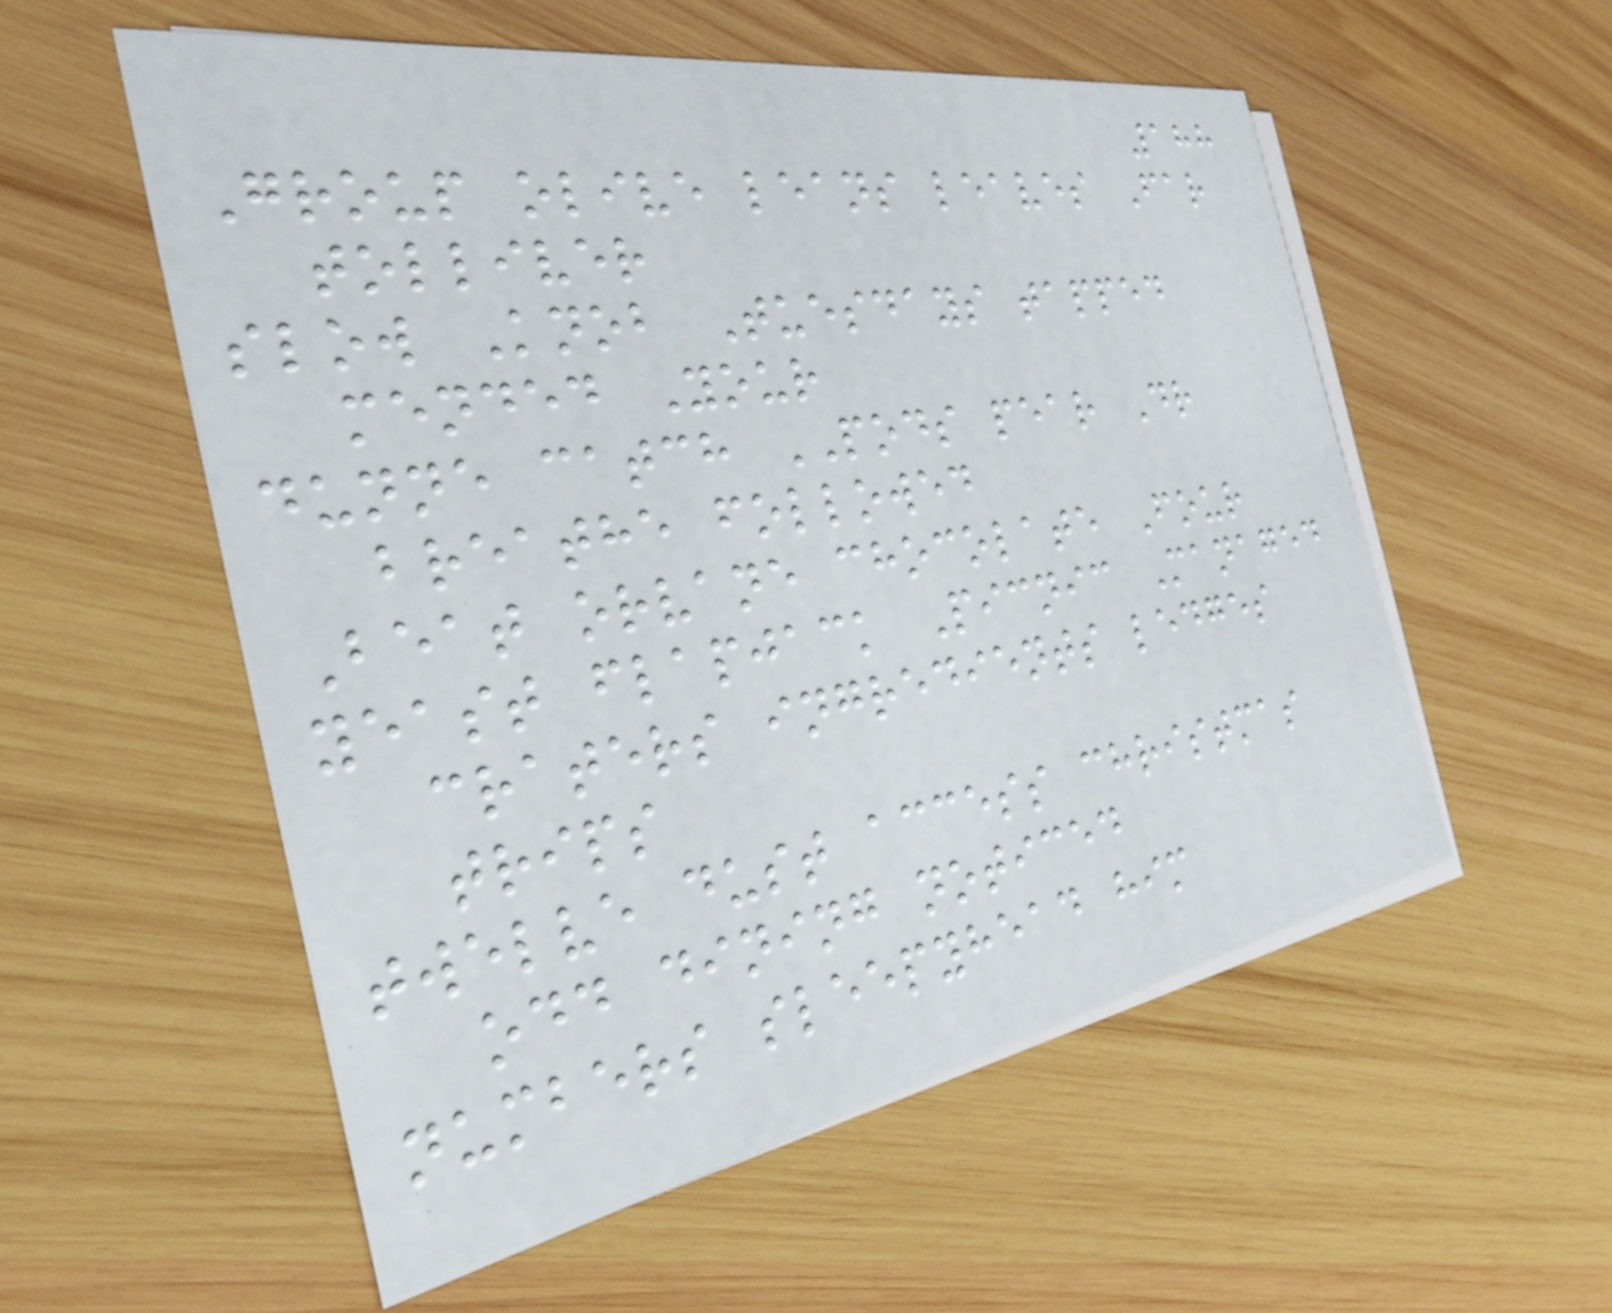188
Group olive leans leaves Far
tolliver
slow Knob Tuesdays tapped
mended Your
dunne catch PODS pear Dr
breathe followed
Beat orvane chocolate Four
yeast flapjack Picnic Managed
craters ingredients ledges
trips
twelve dust access christmas
odd dining noticed
numbers sleepyhead him
